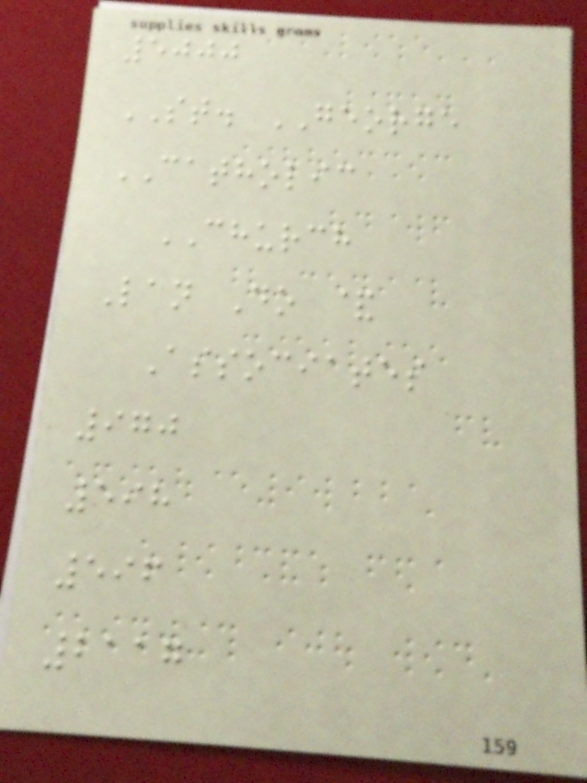5000
ST. GEORGE
CATHOLIC
CHURCH
Lan Do &
Associates
970
598
596
2117
